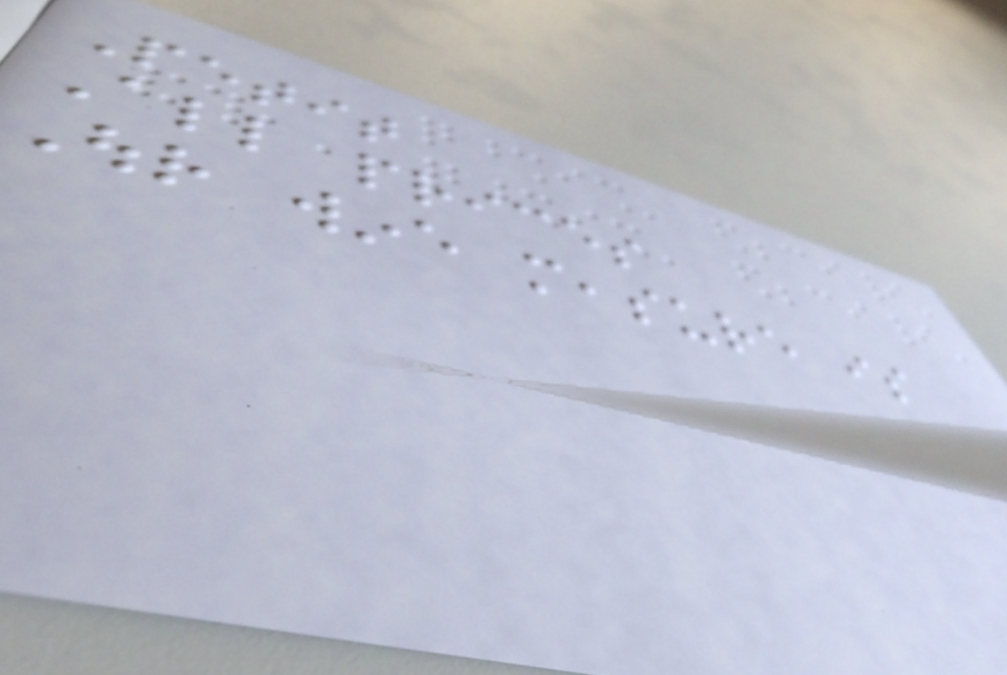Petit
All prices
Our wine measure is
